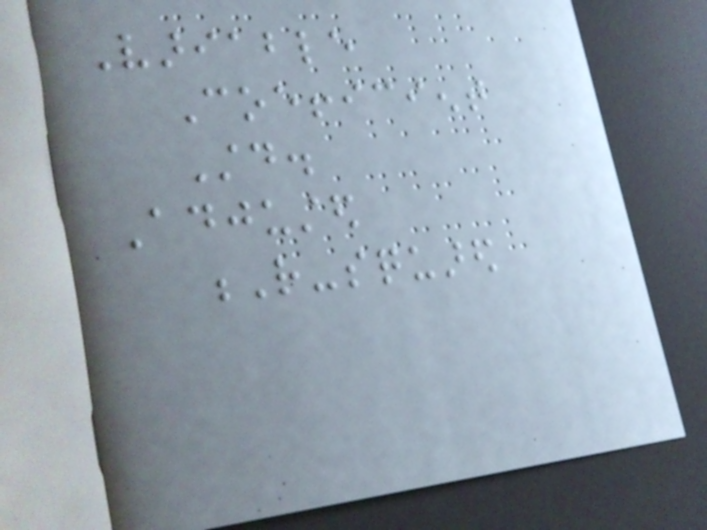Variable
Coefficient
Std.
Adjusted
R-squared
